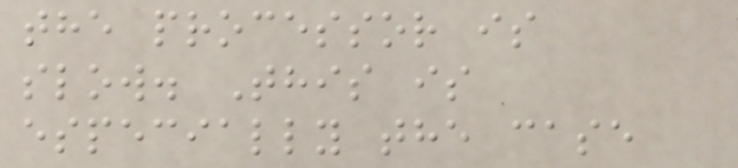the processor is
slow. This is
especially the case
